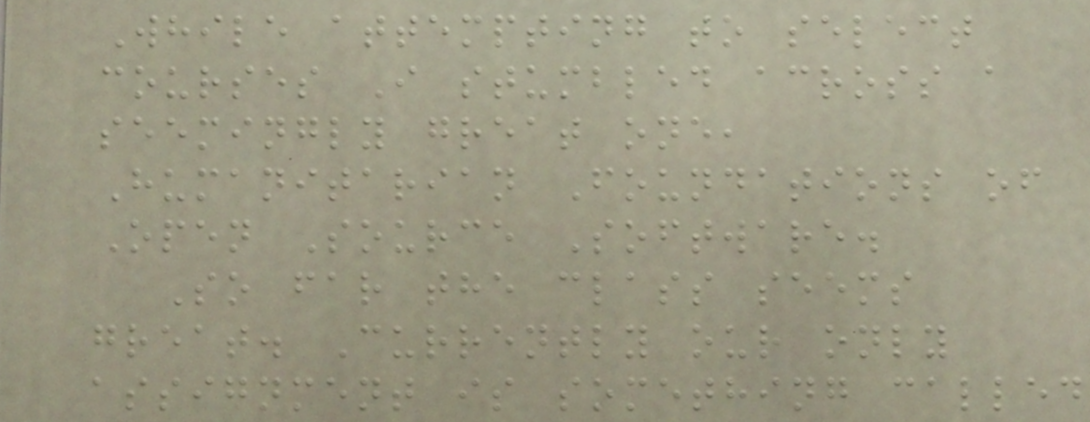While attempting to select
courses I stumbled across a
seemingly great one,
Humanitarian Foundations of
Open Source Software.
So far the class seems
great. Currently our only
assignment is something called
